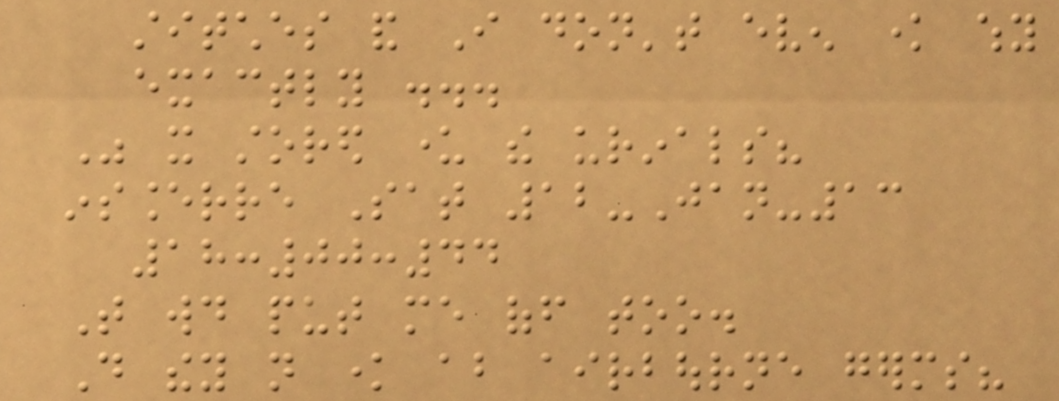stitches and I don't even know why
exactly ...
Was it stored under the urinals?
insancerre Sat 12-Jan-13
18:00:44
That would put me off too.
Do they not know about airbourne germs?
